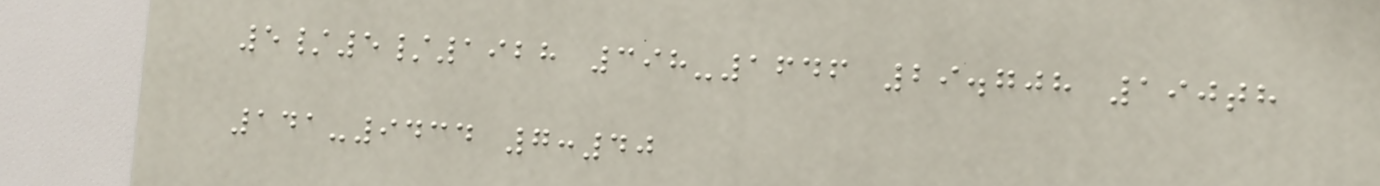5/5/1928 398-1646 29.708 190th
141-9434 7:40
